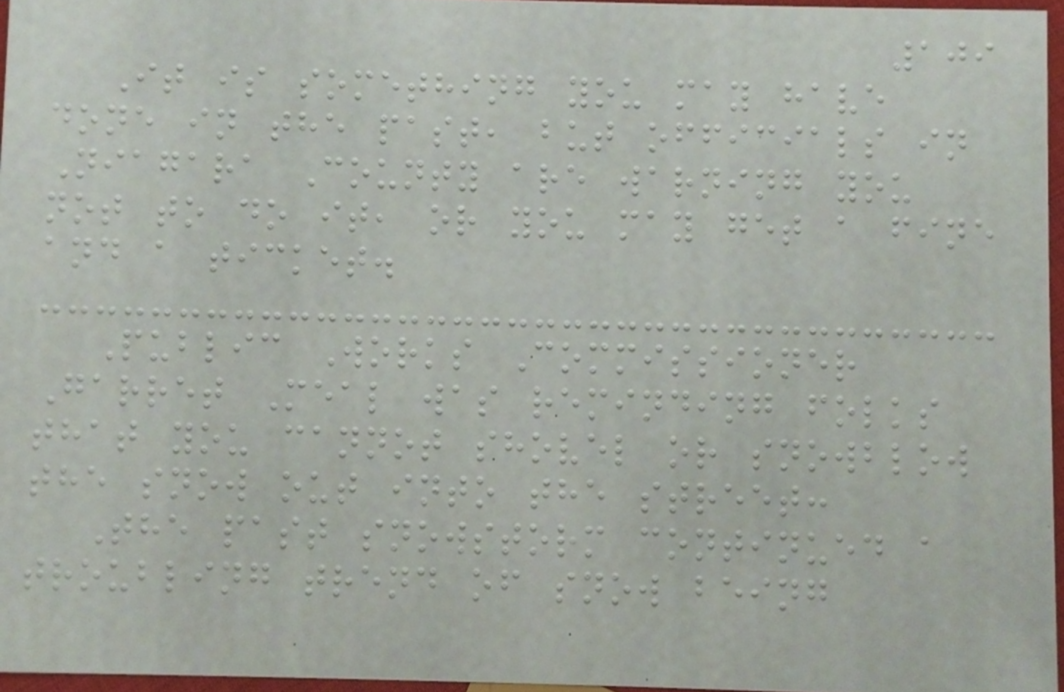109
It is something you may have
done in the past, but officials in
Niagara County are warning you
not to do it, or you may get a fine
and a ticket.
Public Works Commissioner
Garret Meal was reminding folks
that you cannot shovel or snowblow
the snow out into the street:
The past snowstorm continued a
troubling trend of snow being
